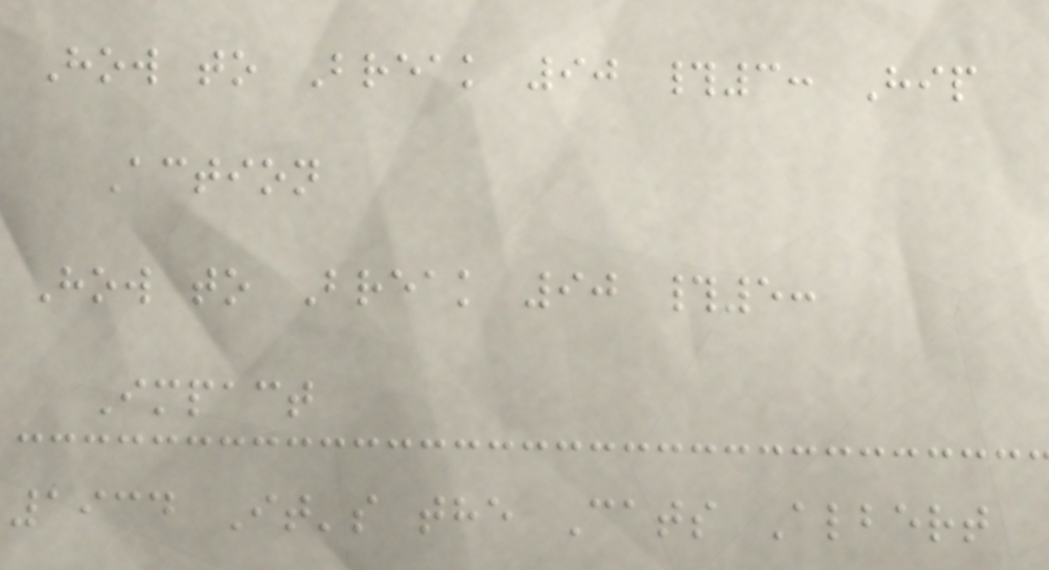How to Break 90 #3: Hip
Action
How to Break 90 #5:
Impact
1934 It's the Cats Albert
